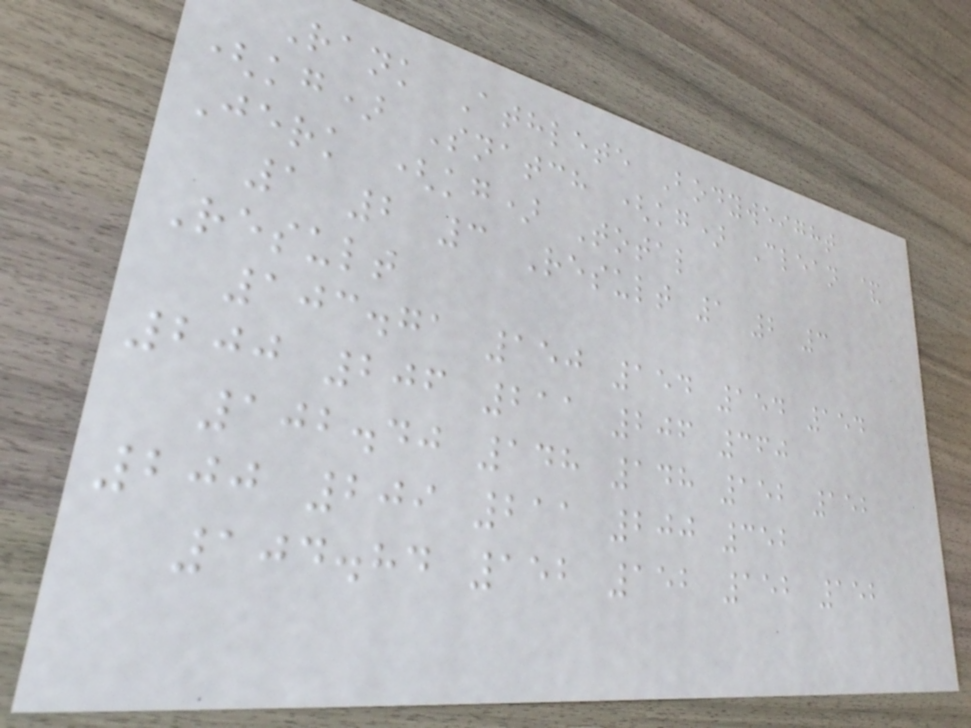Rank Athlete Bodyweight
(kg) Snatch (kg) Clean &
Jerk (kg) Total
1 2 3 Result 1 2 3
Result
103.71 150 154 154 154
200 206 211 206 360
102.40 148 148 152 152
200 209 211 200 352
104.84 152 152 152 152
